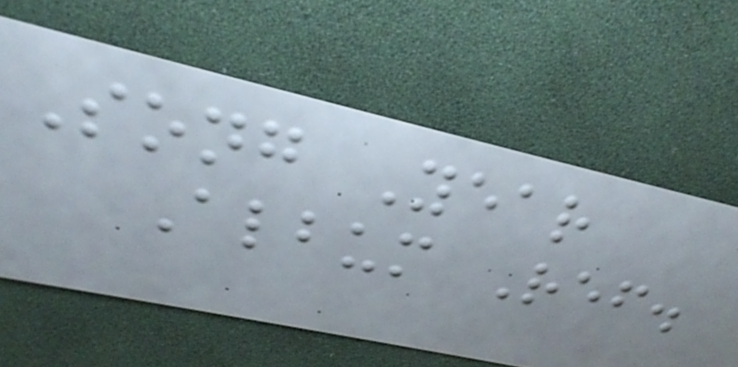Song Year
Album Ref.
